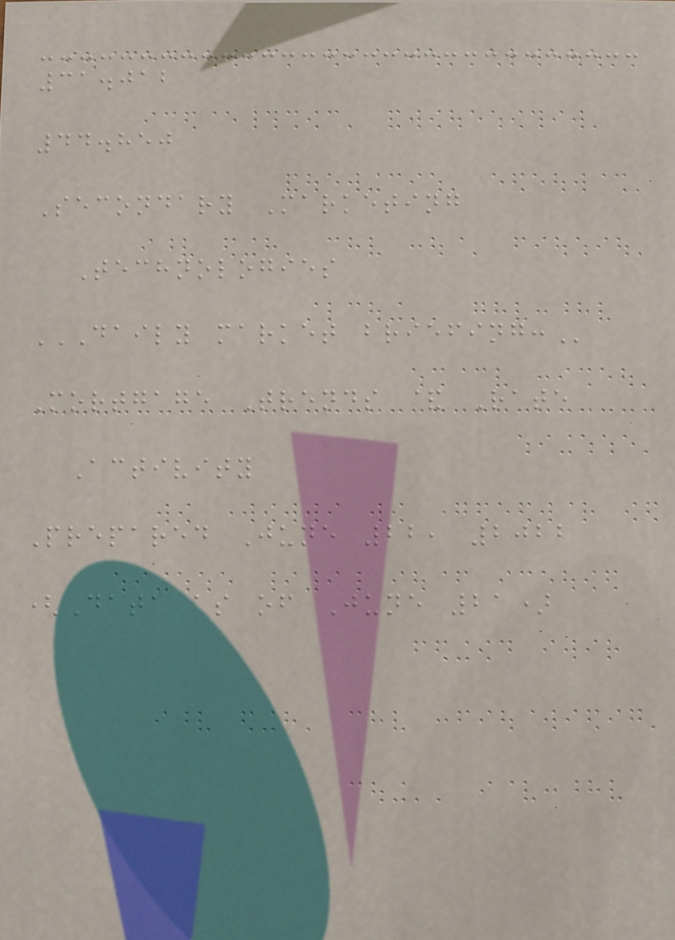31.012
44.850
Secondary Marketing
Technologies
DAILY MARKET BRIEFING:
Mortgage Trends & Rate
Activity
Prepared June 22, 2022
(Data as of June 21)
